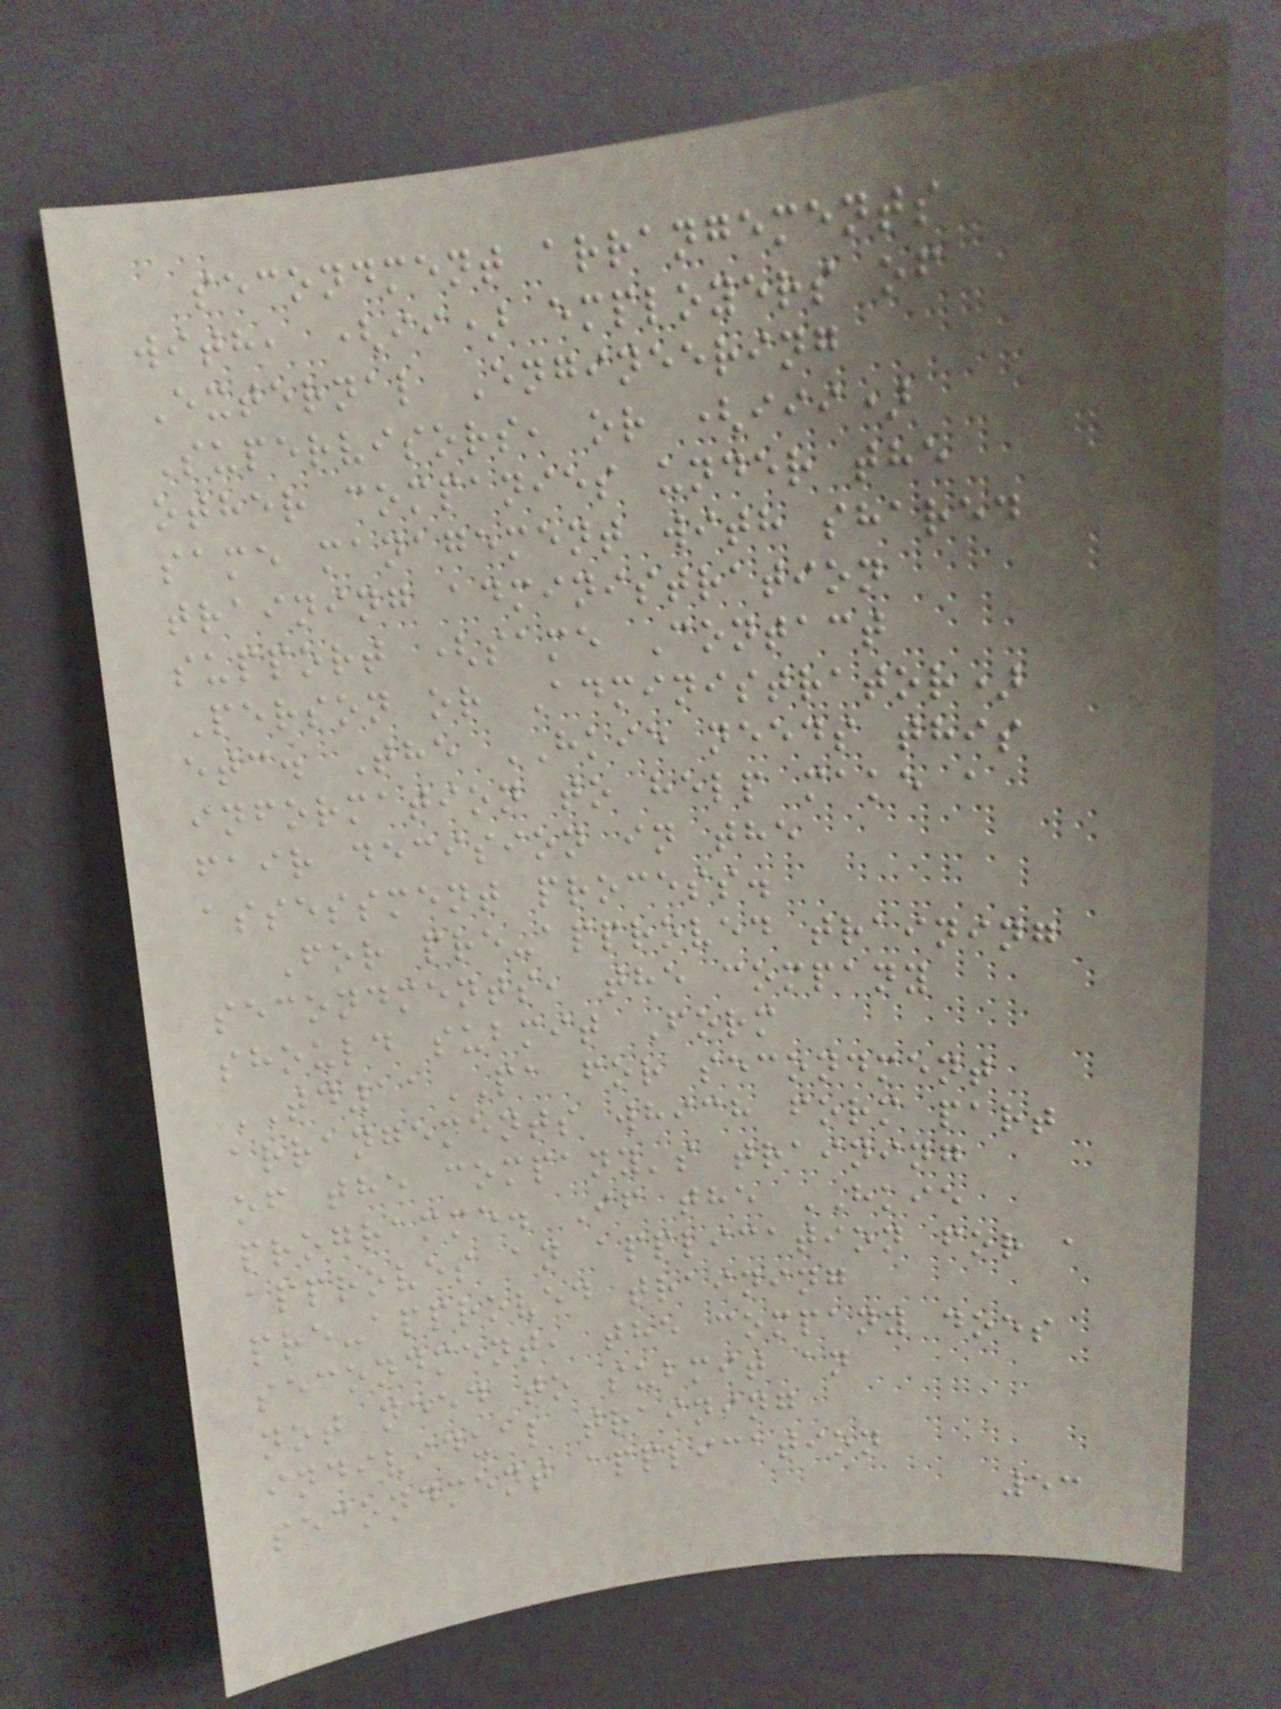secondment arrangements
with, (ii) employers of
External Engineering
Supervisors, or (iii)
other companies under the
same management with shared
training administration
support (same Contact
Person or Administrator)
etc. The HKIE needs this
information to help make a
fair decision in the
assessment process.
For pre-approved training
secondments, the company
should submit Form
TD11PA for secondment
arrangements which form part
of the company's training
programme. If the HKIE
approves an application for a
pre-approved training
secondment, the company does
not need to submit an
individual training
secondment application
53
